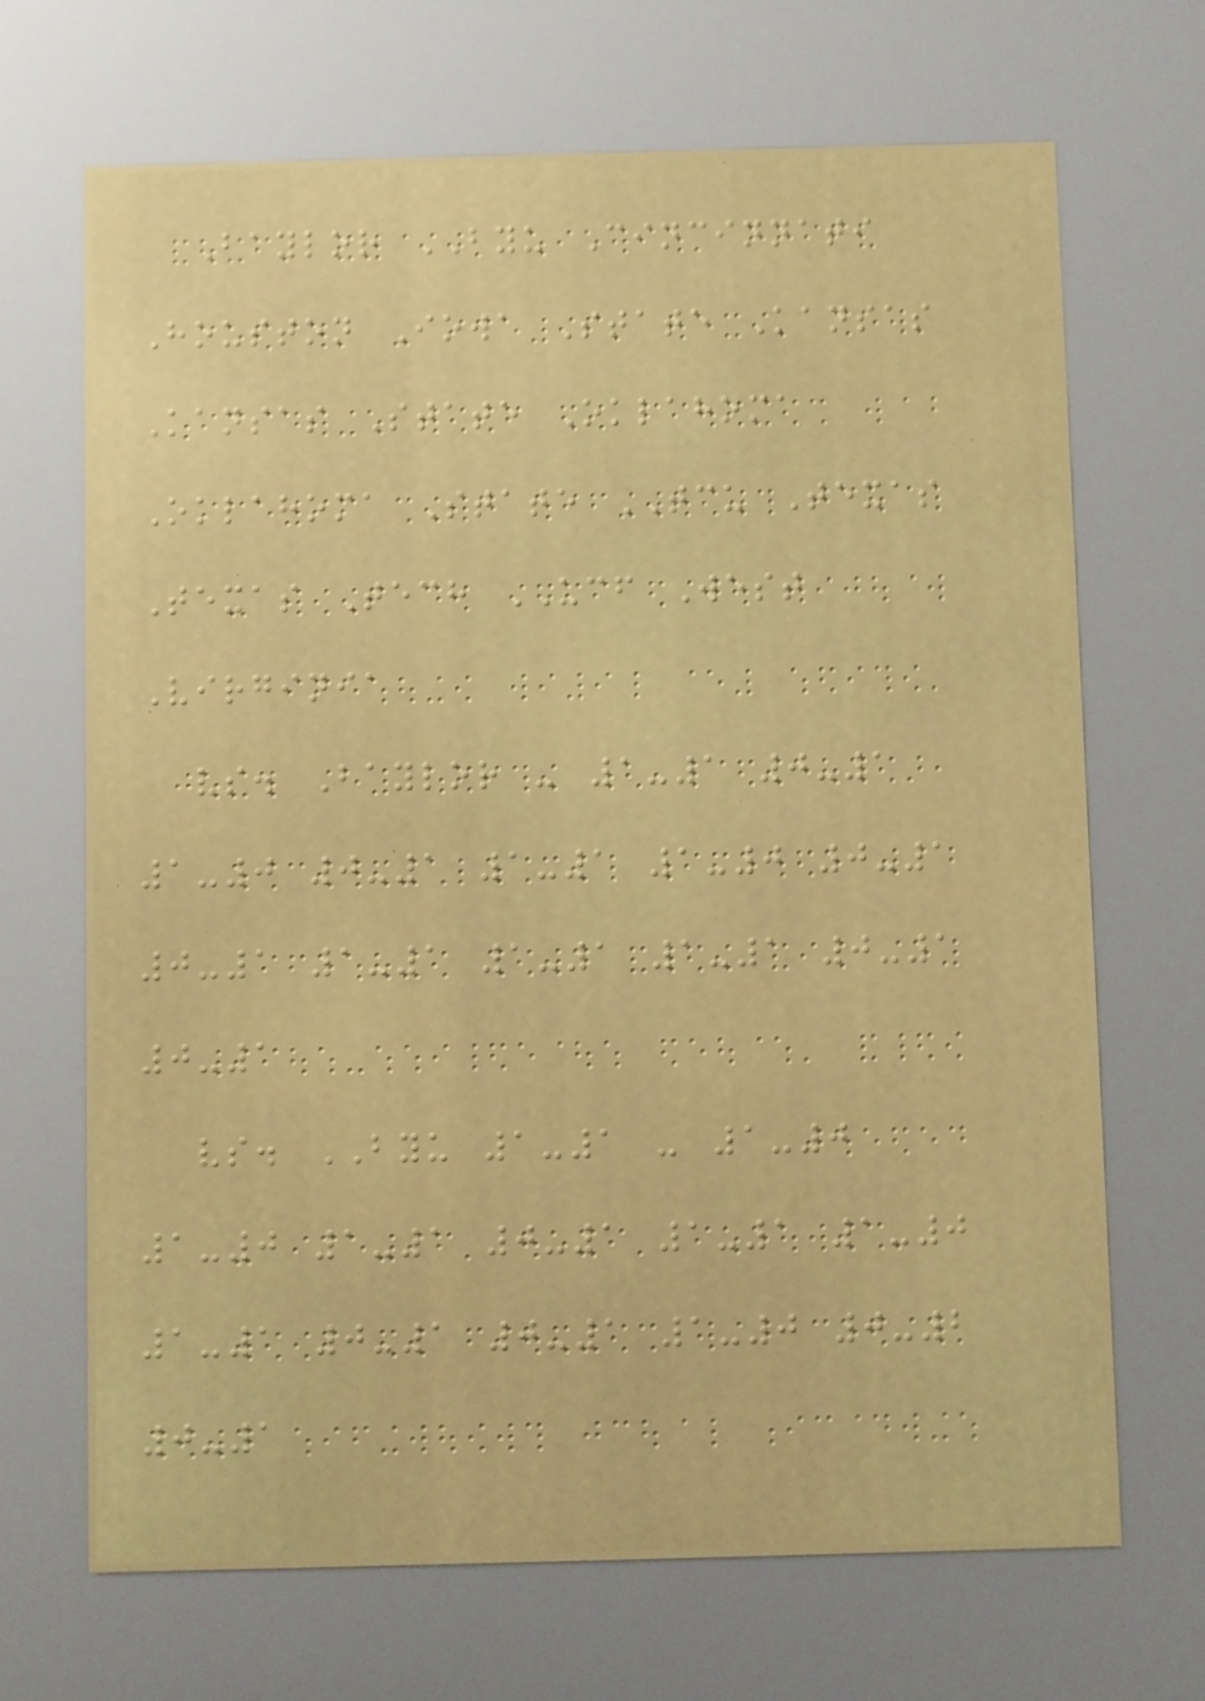Baylor BYU Cincinnati
Houston Iowa State Kansas
Kansas State Oklahoma
Oklahoma State TCU Texas
Texas Tech UCF West
Virginia
vs. Baylor - 1-1 0-1
1-0 0-1 1-1 1-0 0-1
0-1 1-1 1-1 1-1 0-1
0-1
vs. BYU 1-1 - 1-0
1-0 1-1 0-1 1-1 1-0
1-1 0-1 0-1 1-0 0-2
0-1
